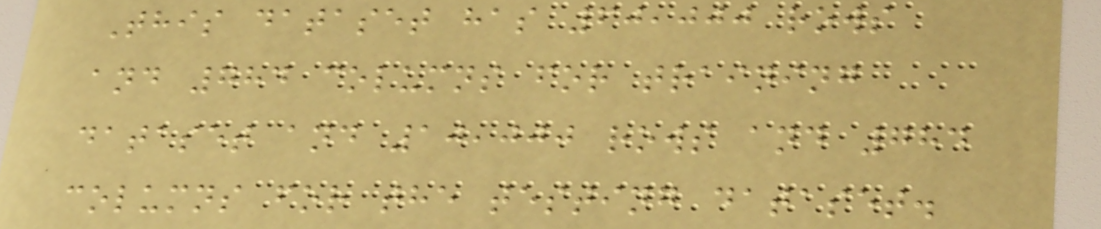This dataset has 60,000 rows
and 784 columns for training
dataset and 10,000 rows and 784
columns for the testing dataset.
